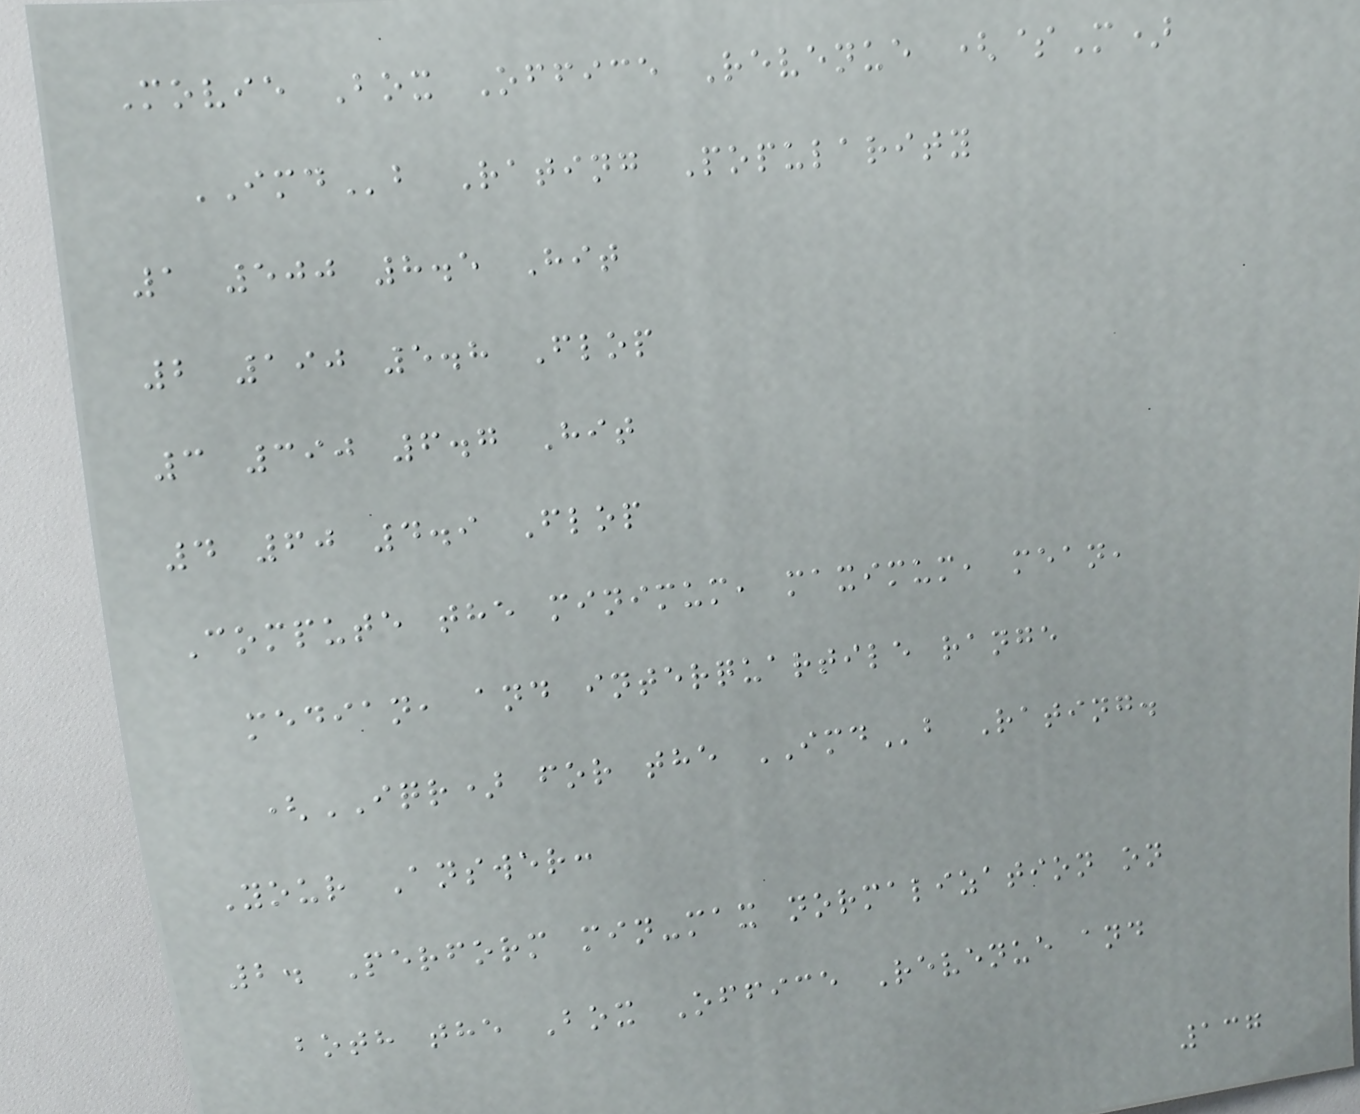Movie Box Office Revenue ($M)
IMDb Rating Popularity
1 500 8.5 Hit
2 190 5.8 Flop
3 390 6.7 Hit
4 60 4.9 Flop
Compute the minimum, maximum, mean,
median, and interquartile range
(IQR) for the IMDb Rating.
Your Answer:
2. Perform min-max normalization on
both the Box Office Revenue and
137
